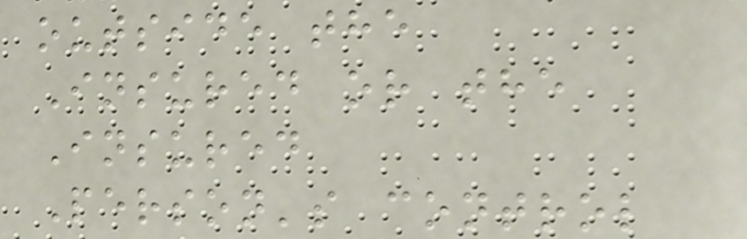outside the
Insured or the
Insured
Person's control
